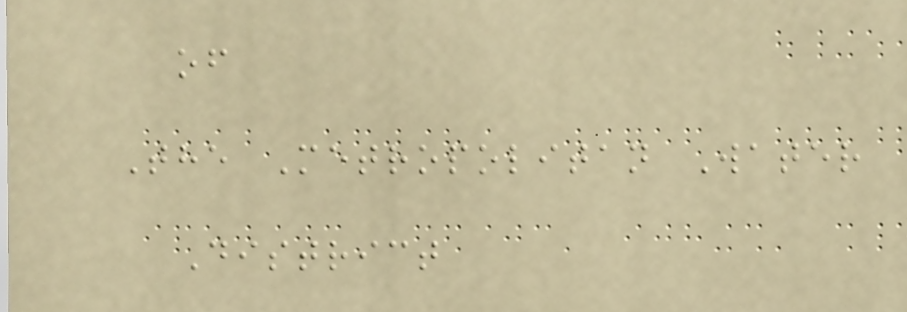of
The Metropolitan Water
District
